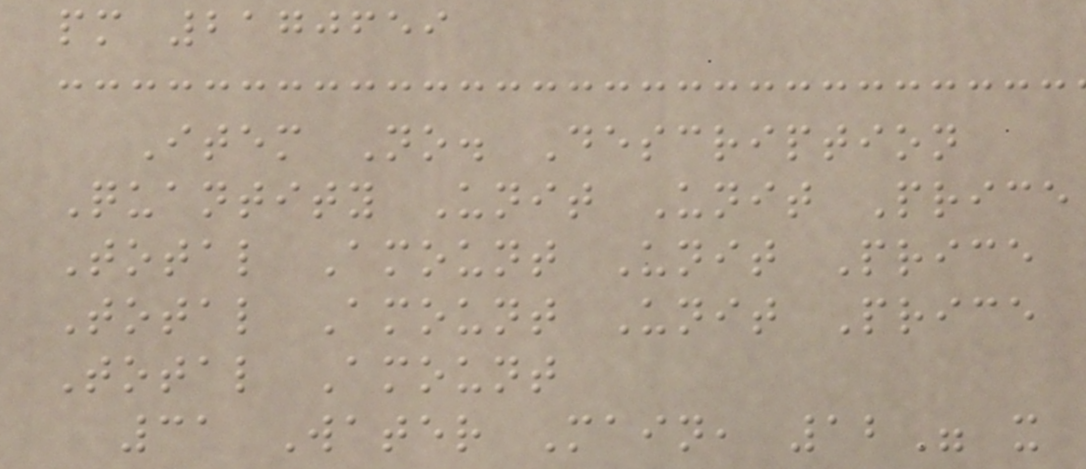pm 2170659
Item No. Description
Quantity Unit Unit Price
Total Amount Unit Price
Total Amount Unit Price
Total Amount
31 Water Main, 12" x
